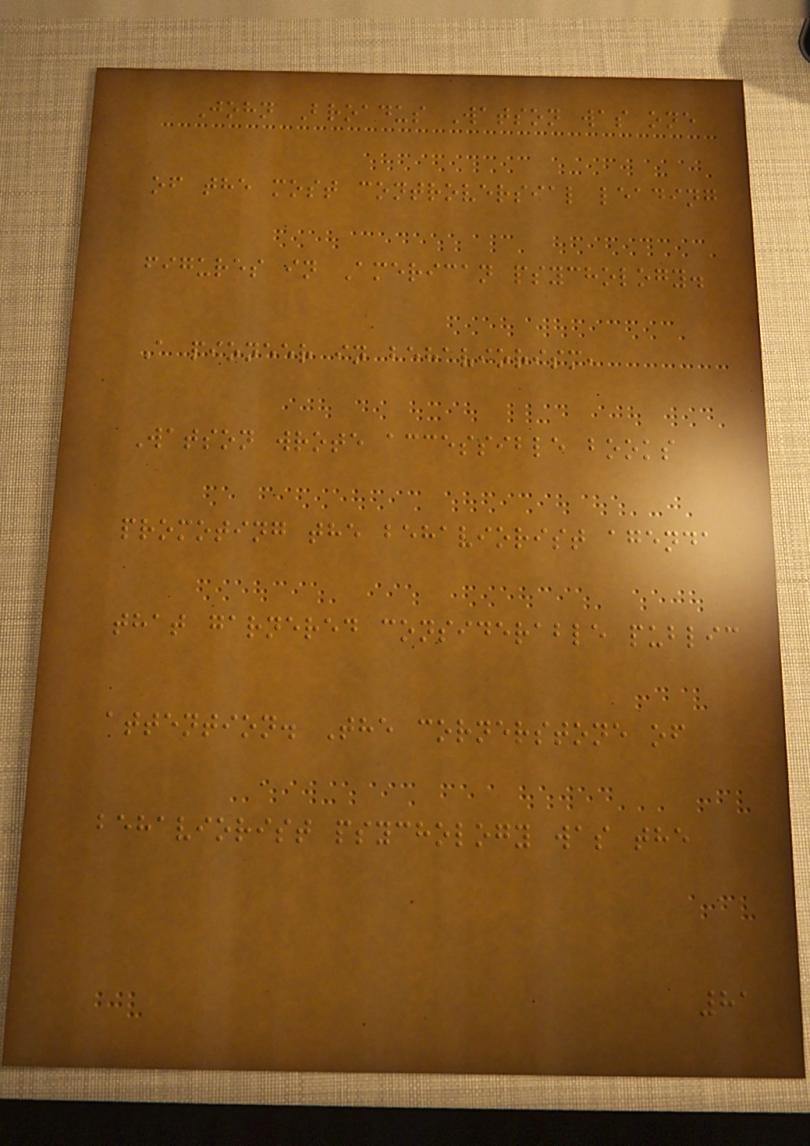John Broadus Watson was one
of the most controversial leading
figures in American psychology.
A pioneer in behaviorism,
Watson wrote accessible books
promoting the behaviorist agenda
that garnered considerable public
attention. The cornerstone of
behaviorist psychology was the
81
